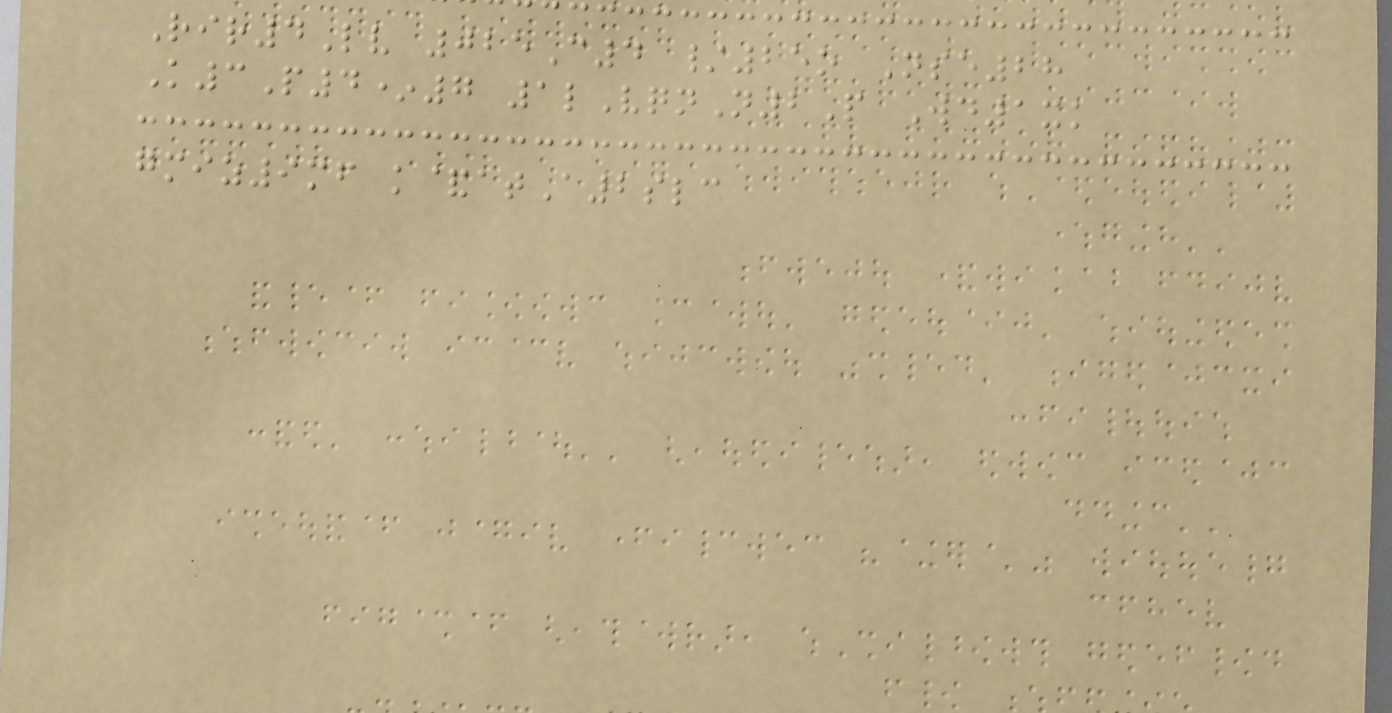Rir4Lv 025C4 /25o Nse28
K3P4*7 1lVqnN2P Wd1xk
gmiz9mf k&atA2slc
